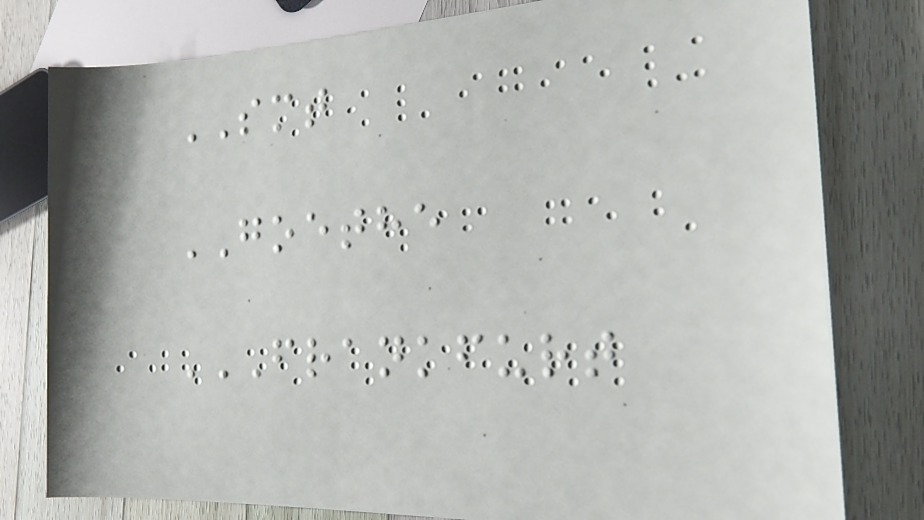SMT
GOETHE
FRANKFURT
